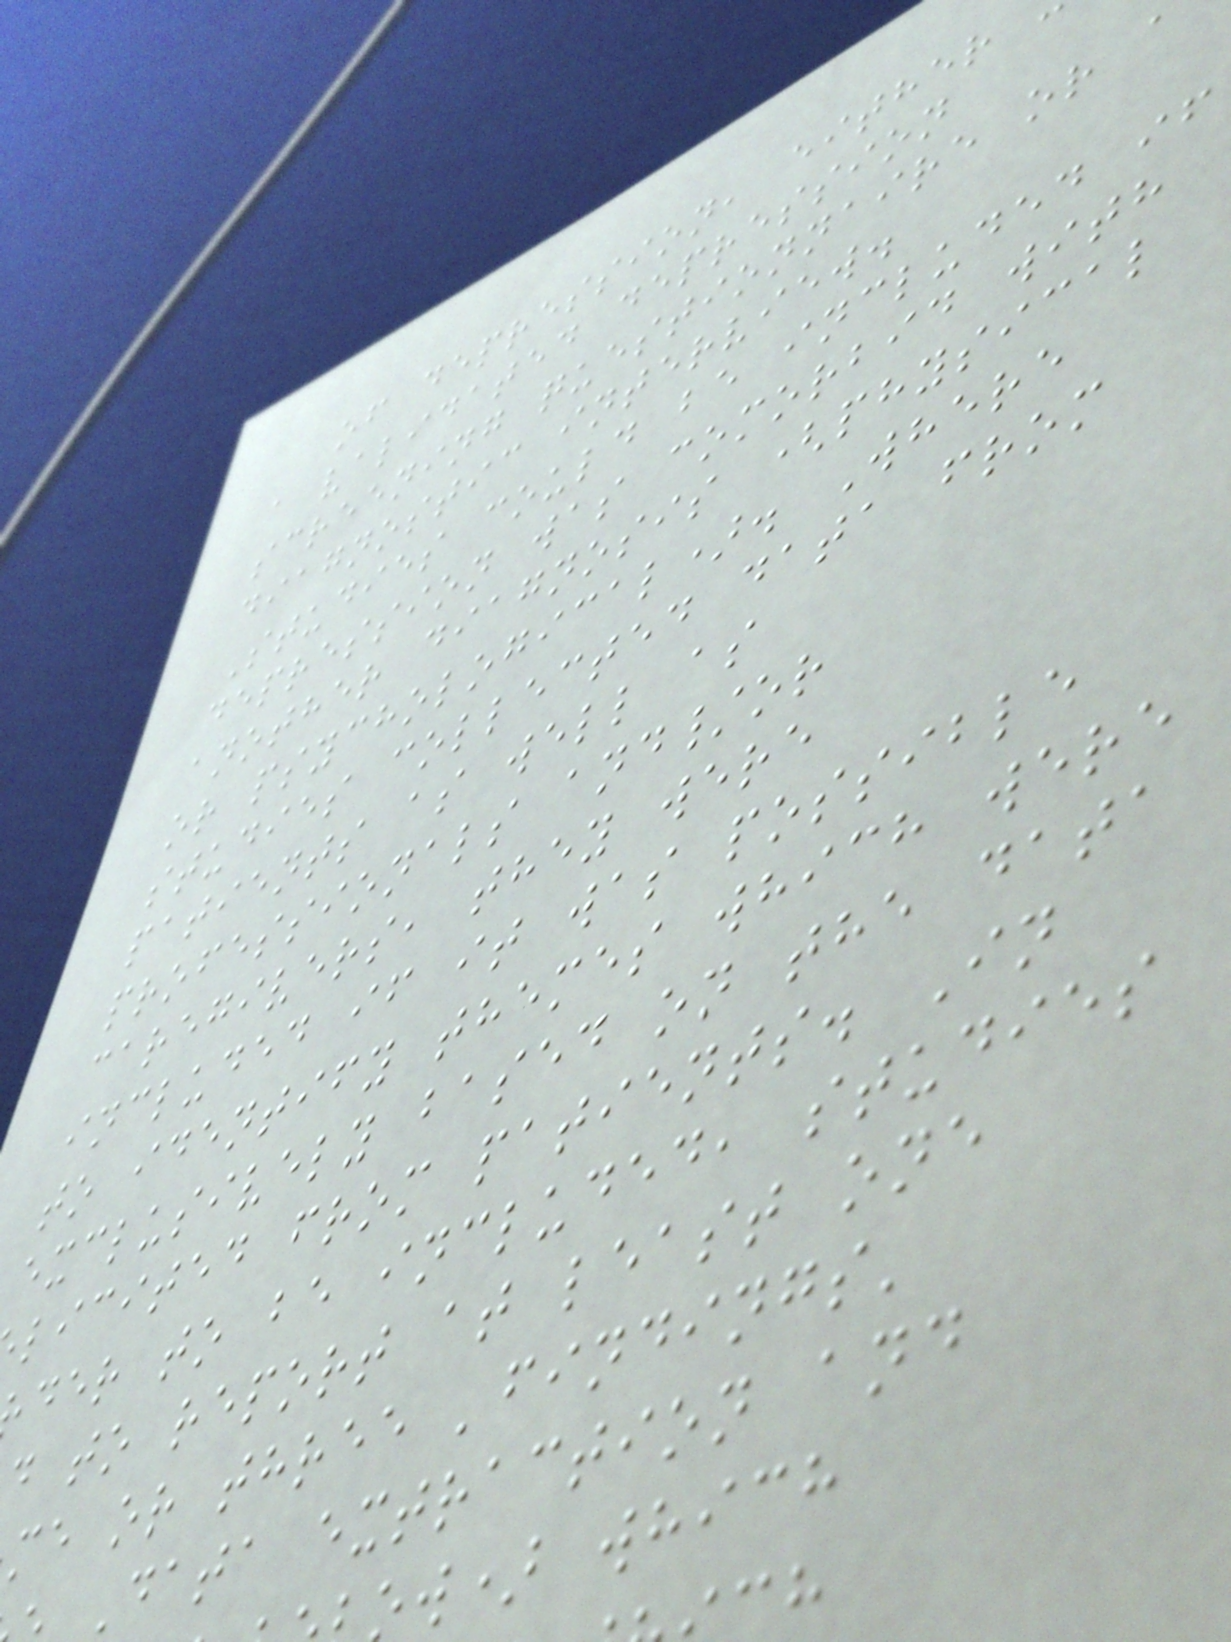of depression, either
a validated depression
screening questionnaire or a
diagnostic interview.
Studies could be included if
depression was comorbid with
another diagnosis (physical
or psychological). Where
studies collected data from
patients as well as
professionals and/or
caregivers, they were
included if it was possible
to identify themes which were
exclusively based on the data
licited from patients. In
der to be included, studies
to report at least one
me or three 'findings'
Data extraction and
w) which
